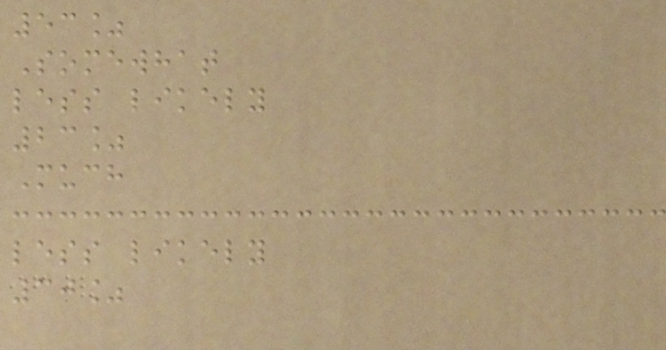53%
Somewhat
less likely
23%
Much
less likely
30%
